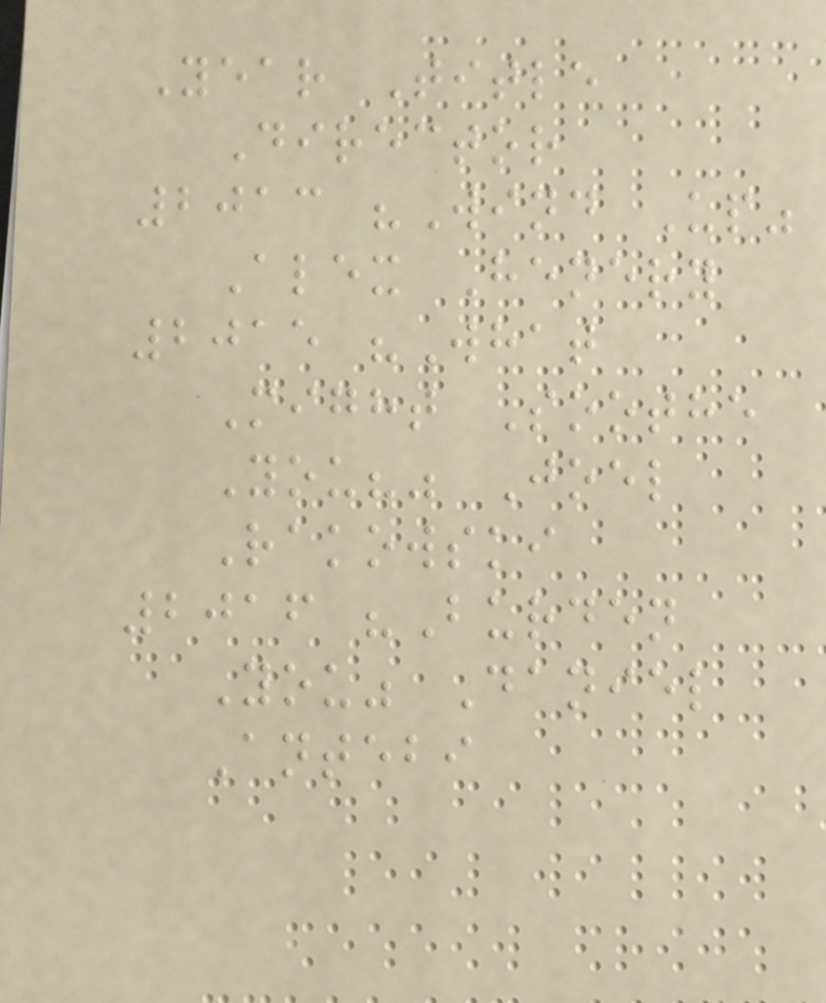Year Title
Director
2013 "Wind Up"
Alex Henery
2015 "What
Might Soothe
You?" Joel
Rakowski
2016 "Burden
You" Daniel
Antebi
